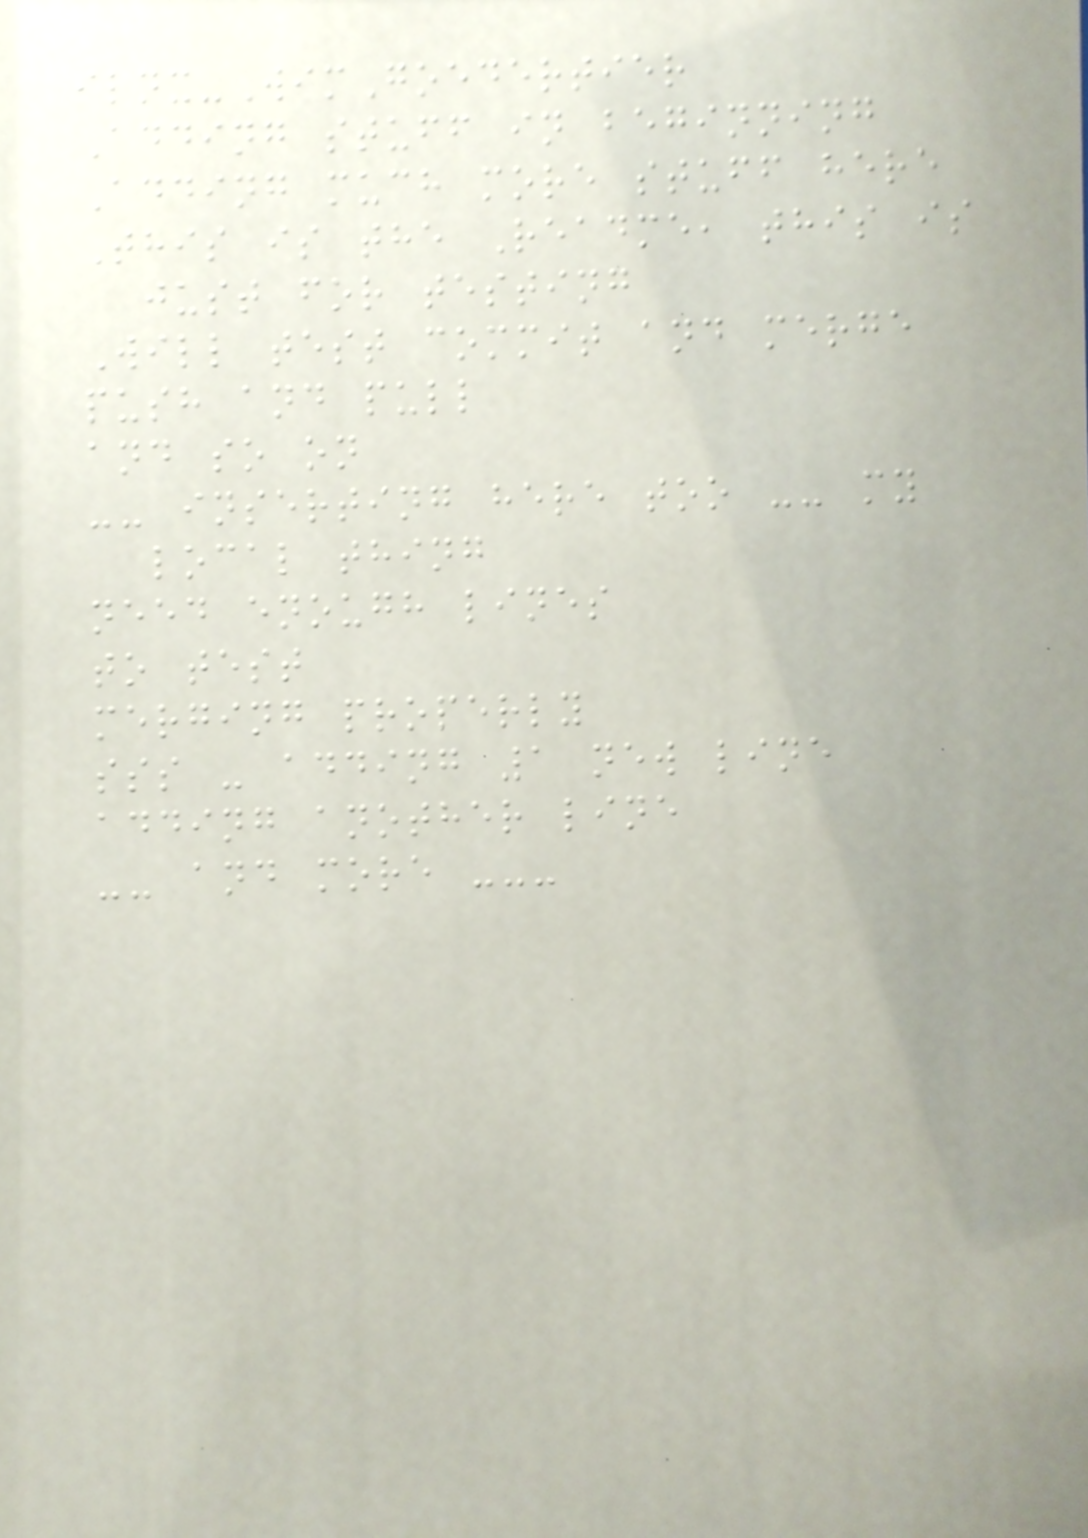ilnx-WimGoedertier
Adding stuff in beginning
Adding much more stuff here
This is the Readme, this is
just for testing
Will test commit and merge
push and pull
and so on
-- inserting here too -- my
local thing
need enough lines
to test
merging properly
sss - adding 1 new line
adding another line
-- and more ---
